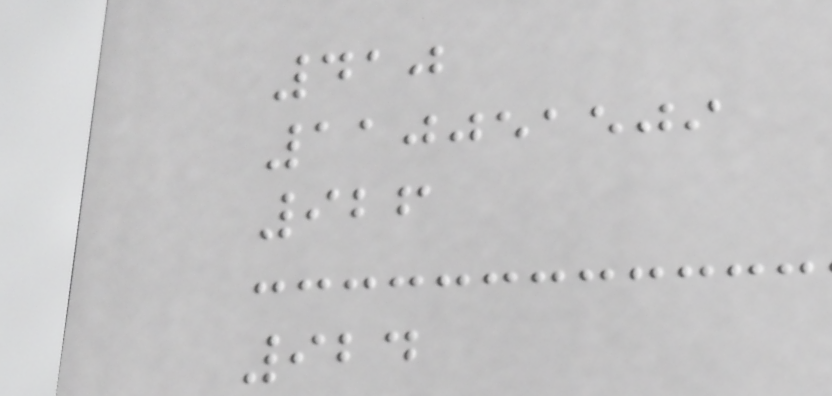410
110051509
926
924
